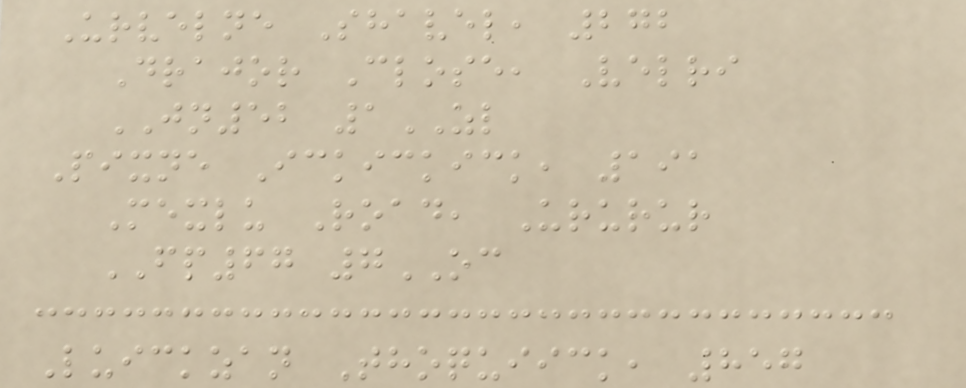Urvelne Shavel, 272
Drajor Close, Velri
JN52 1ZL
Pixne Ickickick, 191
Mexlu Road, Ururur
FP67 7OC
Luickzan Thoquiick, 857
